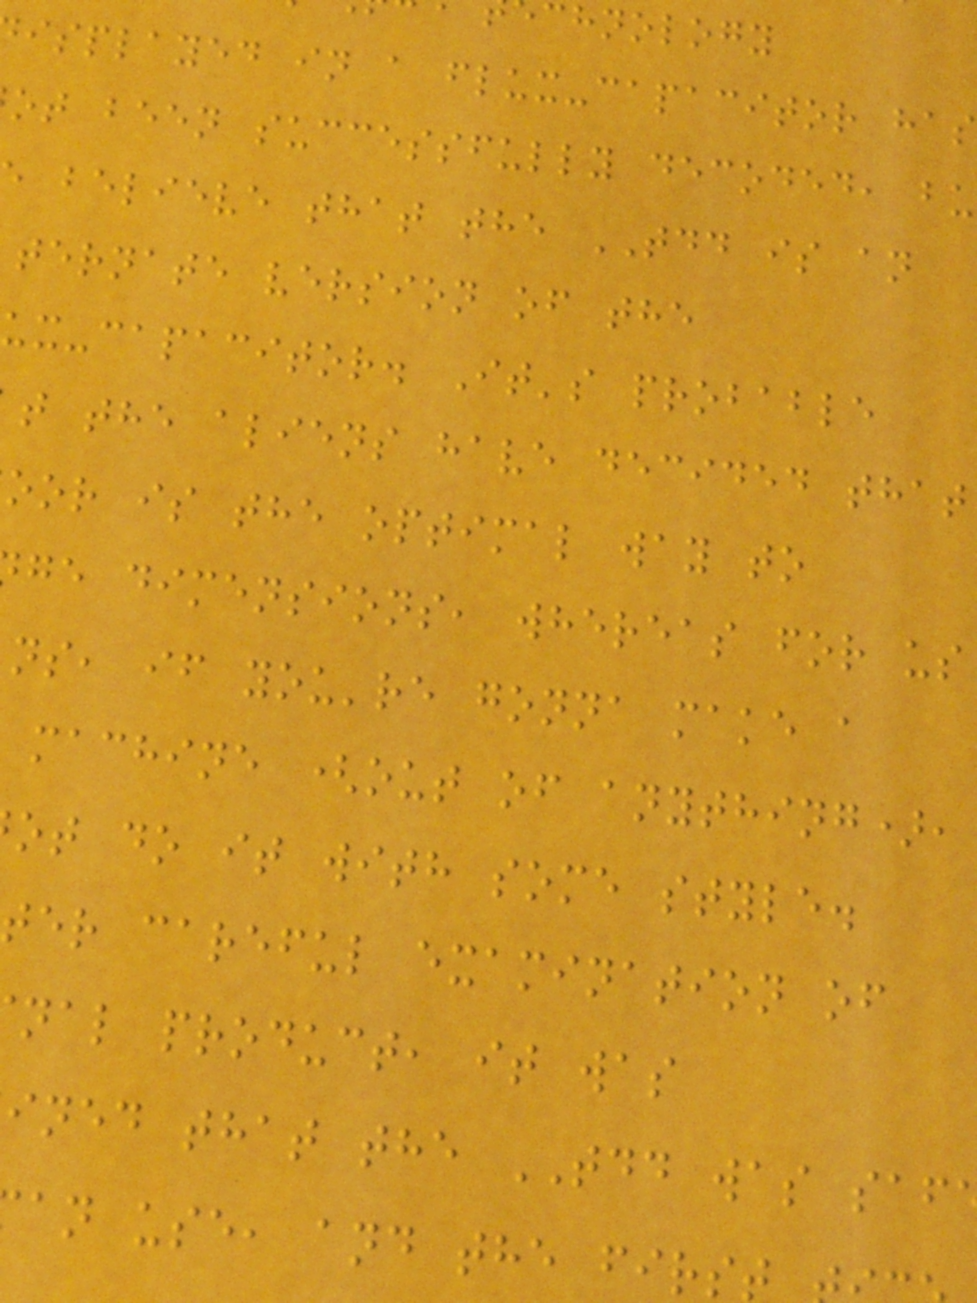chnology
isplayed in a flux-capacitor has
ot been successfully decoded, bu
believe that the TDD is an
ternate version of the
ux-capacitor. It's probable
t the aliens have decided that
oor is the optimal way to
ge dimensions, whereas for us
ns, if you're gonna make a
machine (out of anything),
ot do it with some style.
ter careful examination of
nal product, it was
ined that the TDD was saf
an use, and the firs
